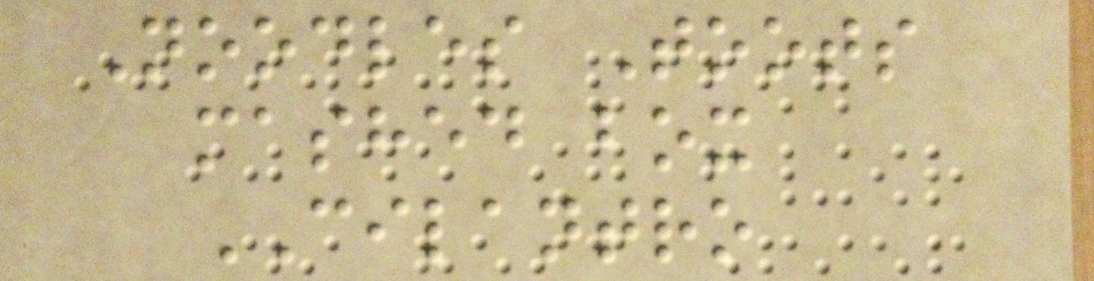Noodles Toots
mashed box
CILANTRO
